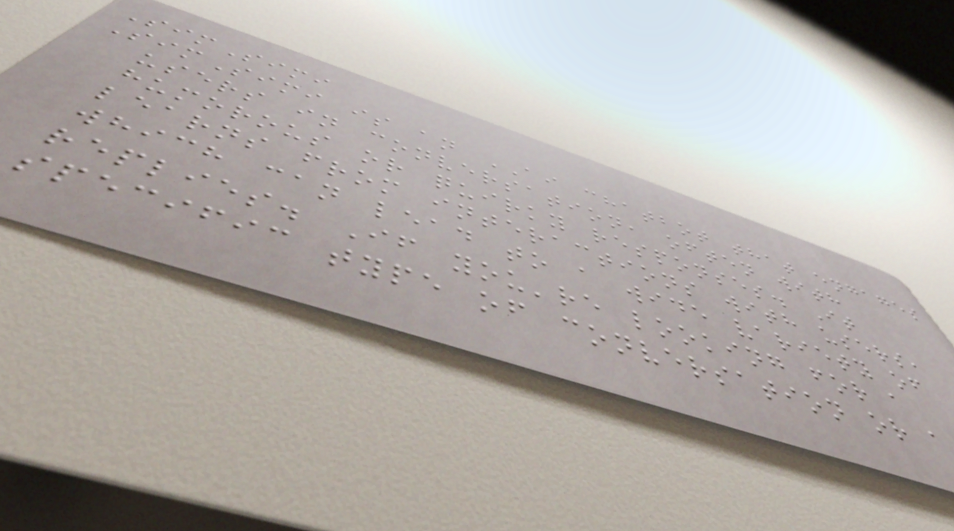SimSimi
SimSimi is an AI chatbot that engages
users in conversation, often with
humorous or quirky responses. It
learns from interactions with users,
which can lead to a wide variety of
replies. If you're looking for a
specific type of conversation or a
